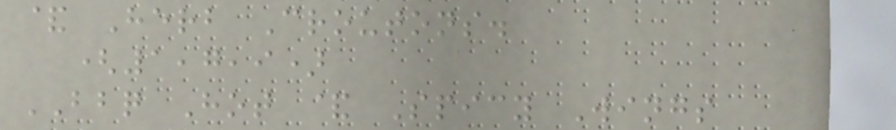& Herb Croutons.
(1,7,9)
BBQ Hot & Spicy Wings
